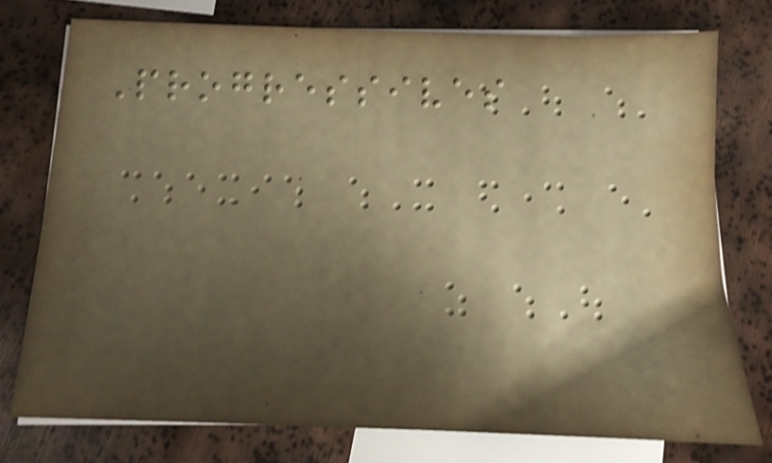Progressives
